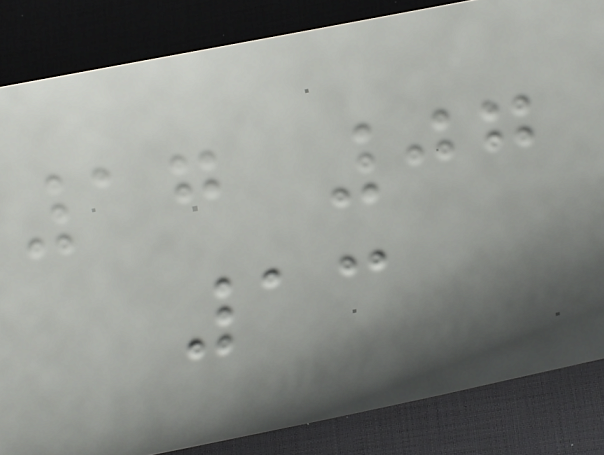17 07
13
